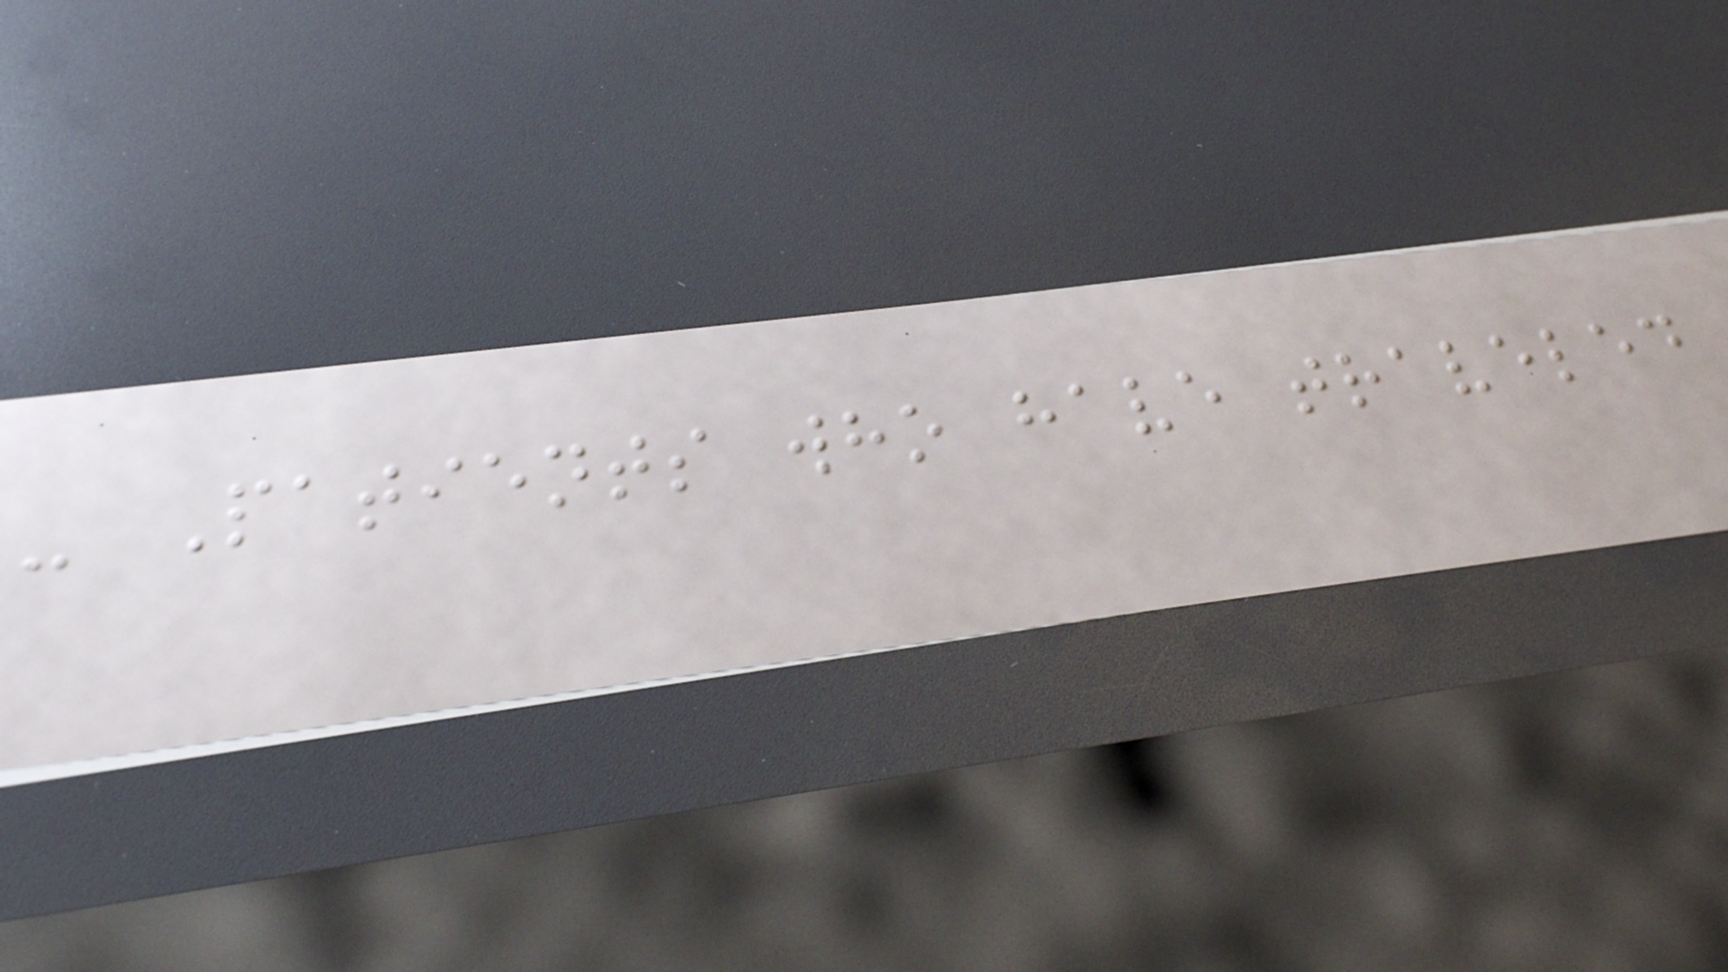- Patients who have traveled
